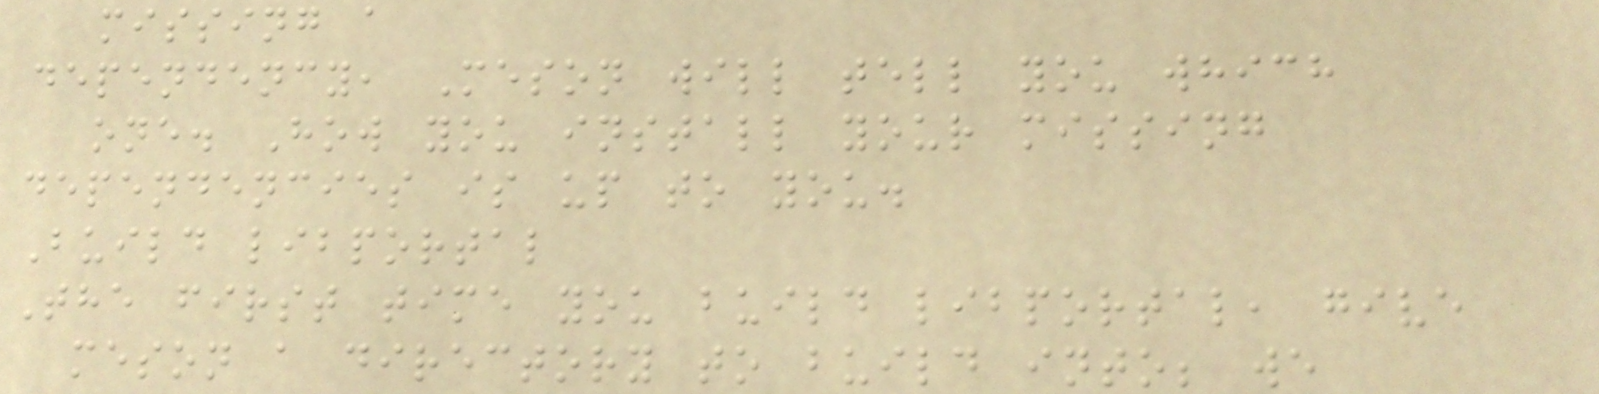missing a
dependency, Meson will tell you which
one. How you install your missing
dependencies is up to you.
Build libportal
The first time you build libportal, give
meson a directory to build into; we
